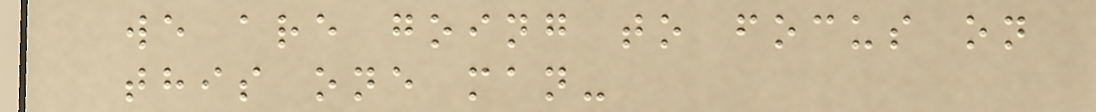we are going to focus on
this one man-
